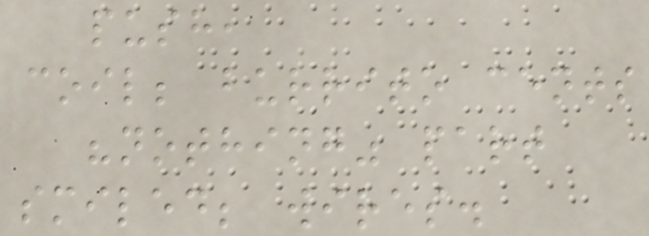push,
coil; burrito cents
"nothing" part
smiled; wires.
